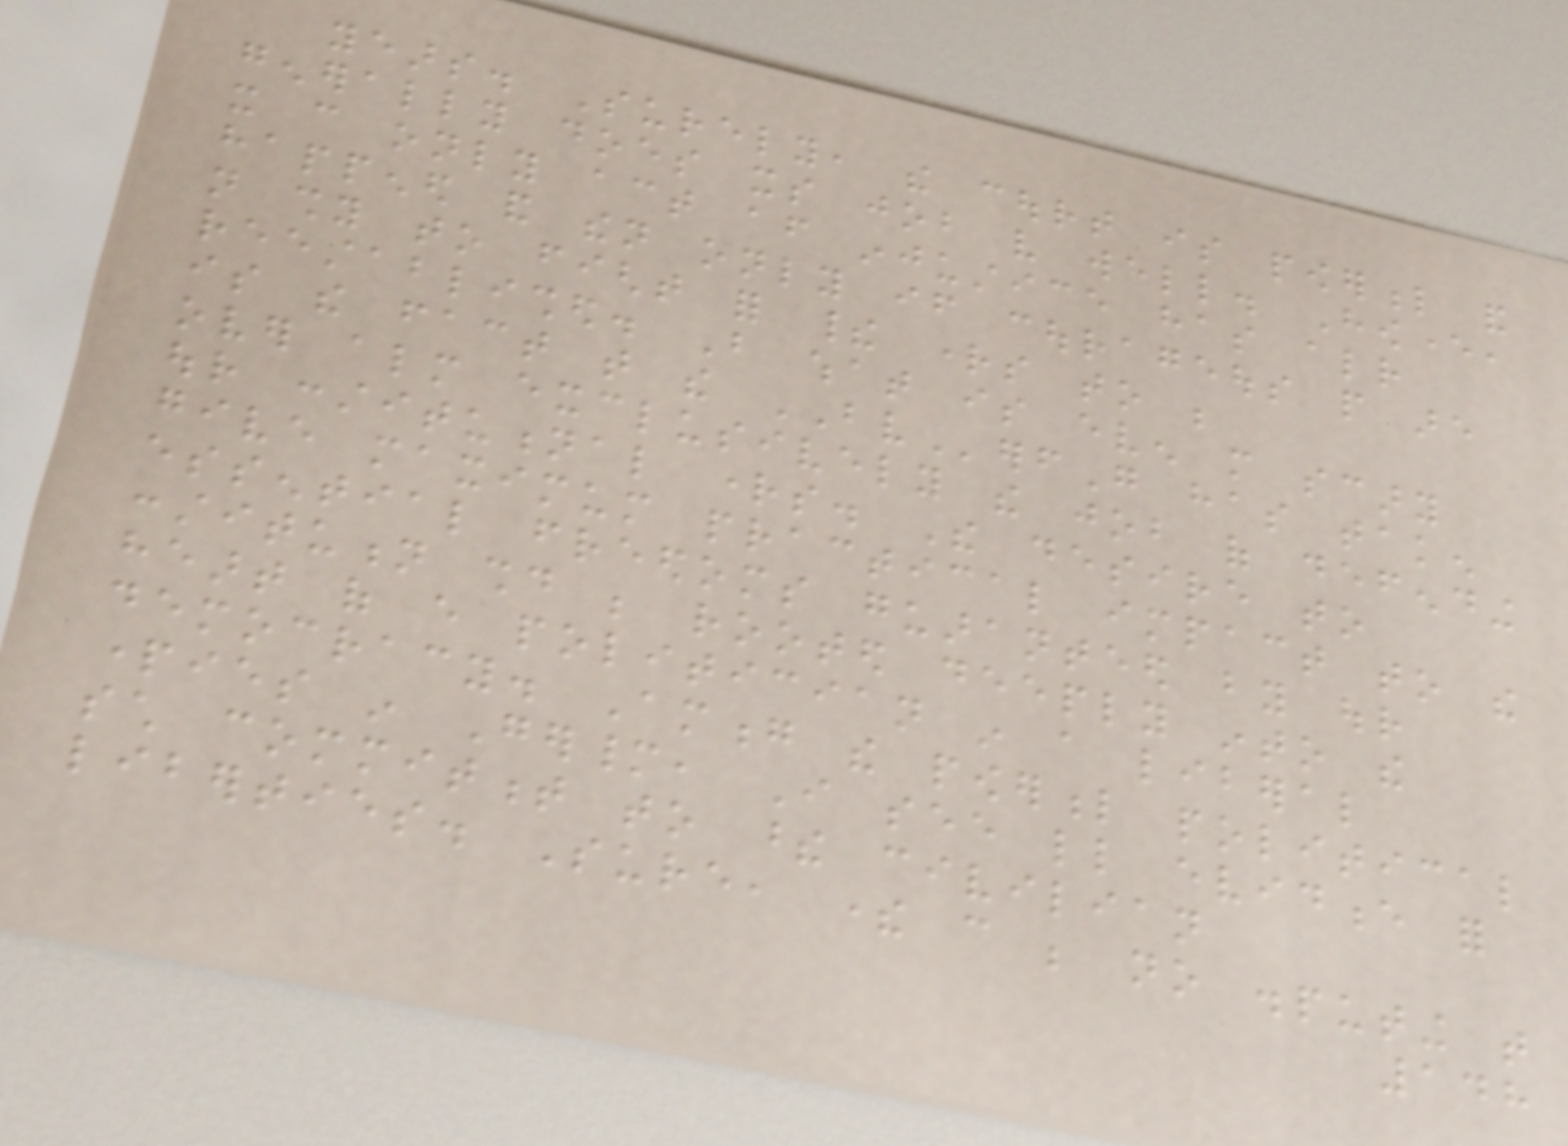years. Surely, the court is powerful and
generally does its job very well. However,
it can only act after injustice has already
happened and then only if courageous people are
not shy to fight for their rights to be
reestablished. But what is even more scary
is the fact that the BVerfG has taken
over almost exclusively the job of defending
our constitutional rights. The desire to
give maximum practical impact to the
essential freedoms guaranteed by our
constitution should be rooted deeply into the
heart of every politician in a liberal
democracy. Among the powerful political
parties in Germany, I see little evidence for
such commitment to these civilian
liberties. Sure, there can be no disputing that
148
